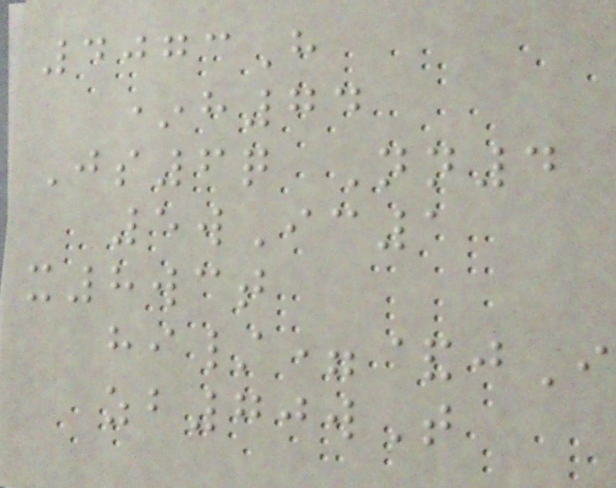4073H
*h74
Js6q Nn4
5wIc1
x8wct
hi/=&jI
zb70wT
